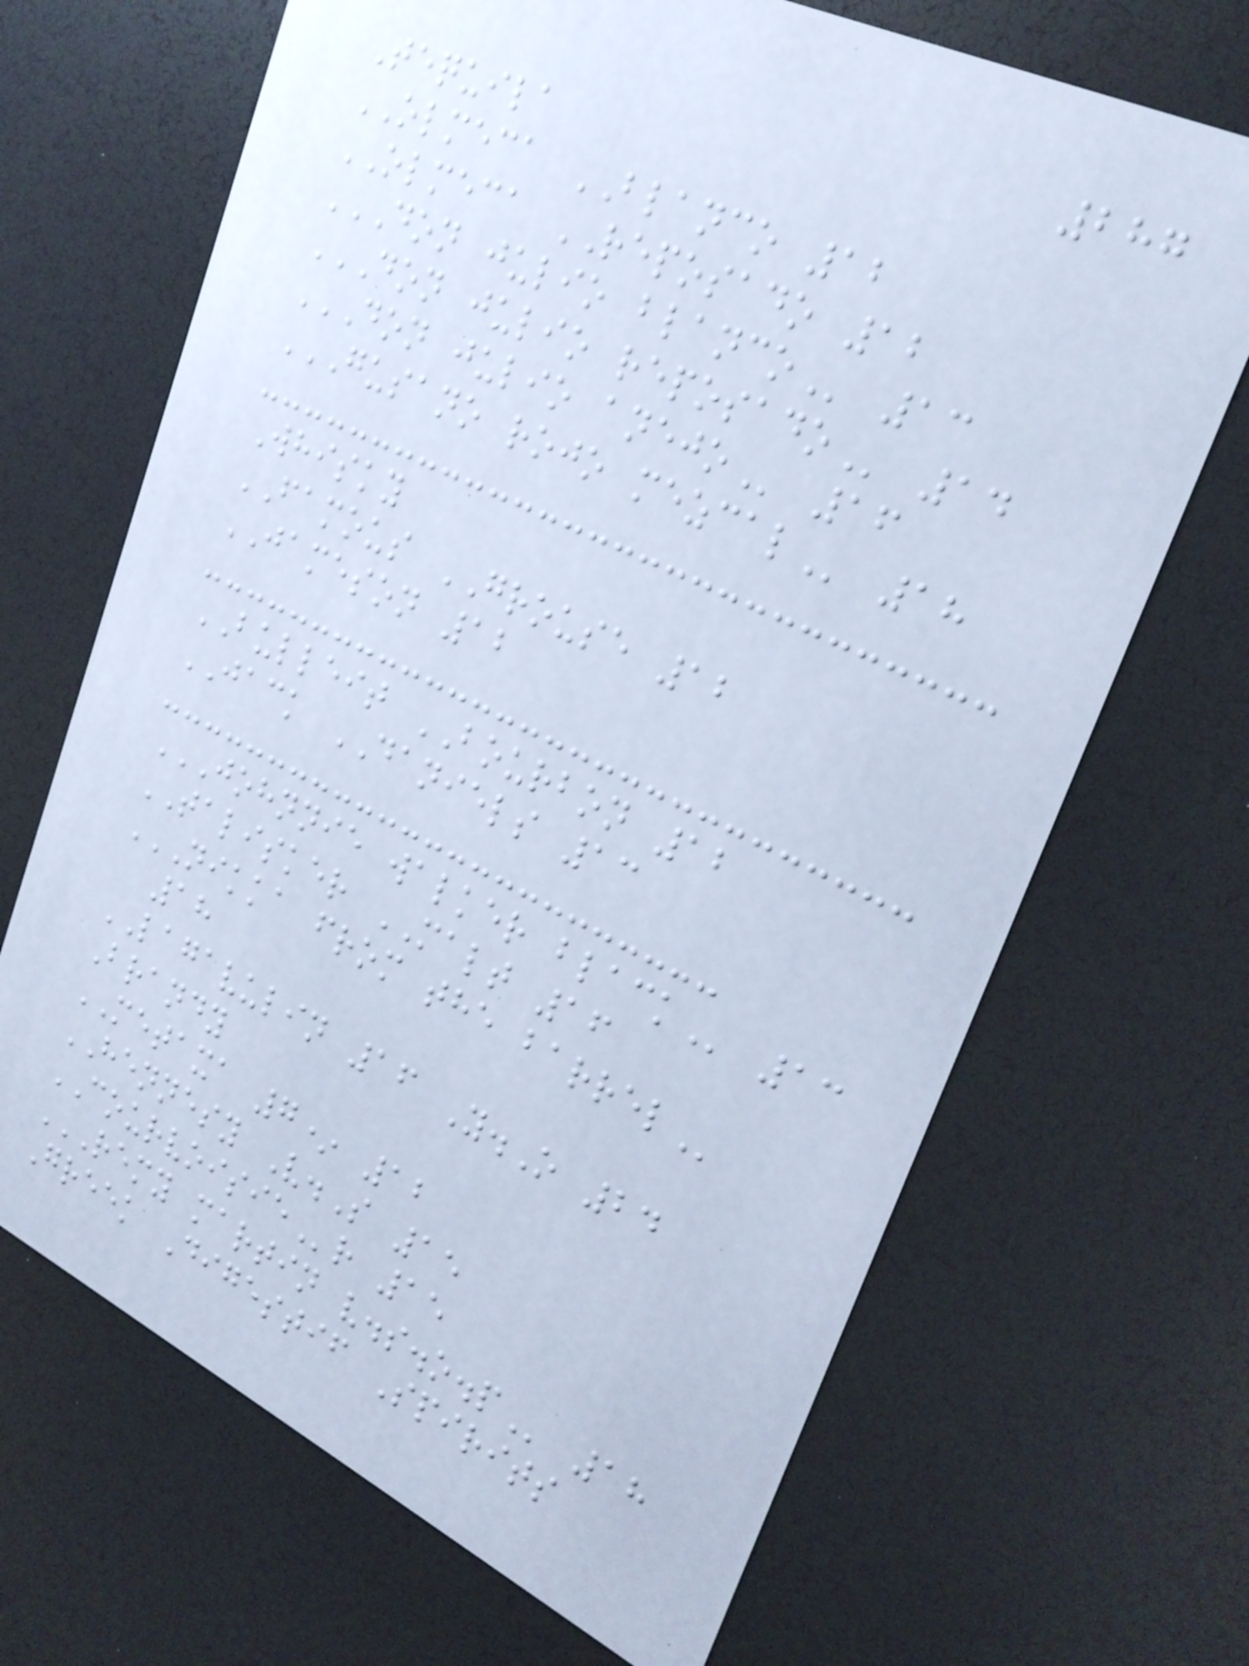287
Tequila
OLMECA BLANCO 12
OLMECA REPOSADO 12
DON JULIO BLANCO 13
DON JULIO REPOSADO 14
DON JULIO ANEJO 16
GUSANO ROJO MEZCAL 18
Whisky
FAMOUS GROUSE 12
JAMESON 12
BULLEIT BOURBON 12
JACK DANIELS 13
JOHNNIE WALKER BLACK 13
TALISKER MALT 16
NIKKA FROM THE BARREL
18
LAGAVULIN 16 Y.O 24
Brandy
METAXA 7* 12
HENNESY V.S 15
COURVOISIEr 15
REMY MARTIN V.S.O.P 18
Greek Digestif Spirits
